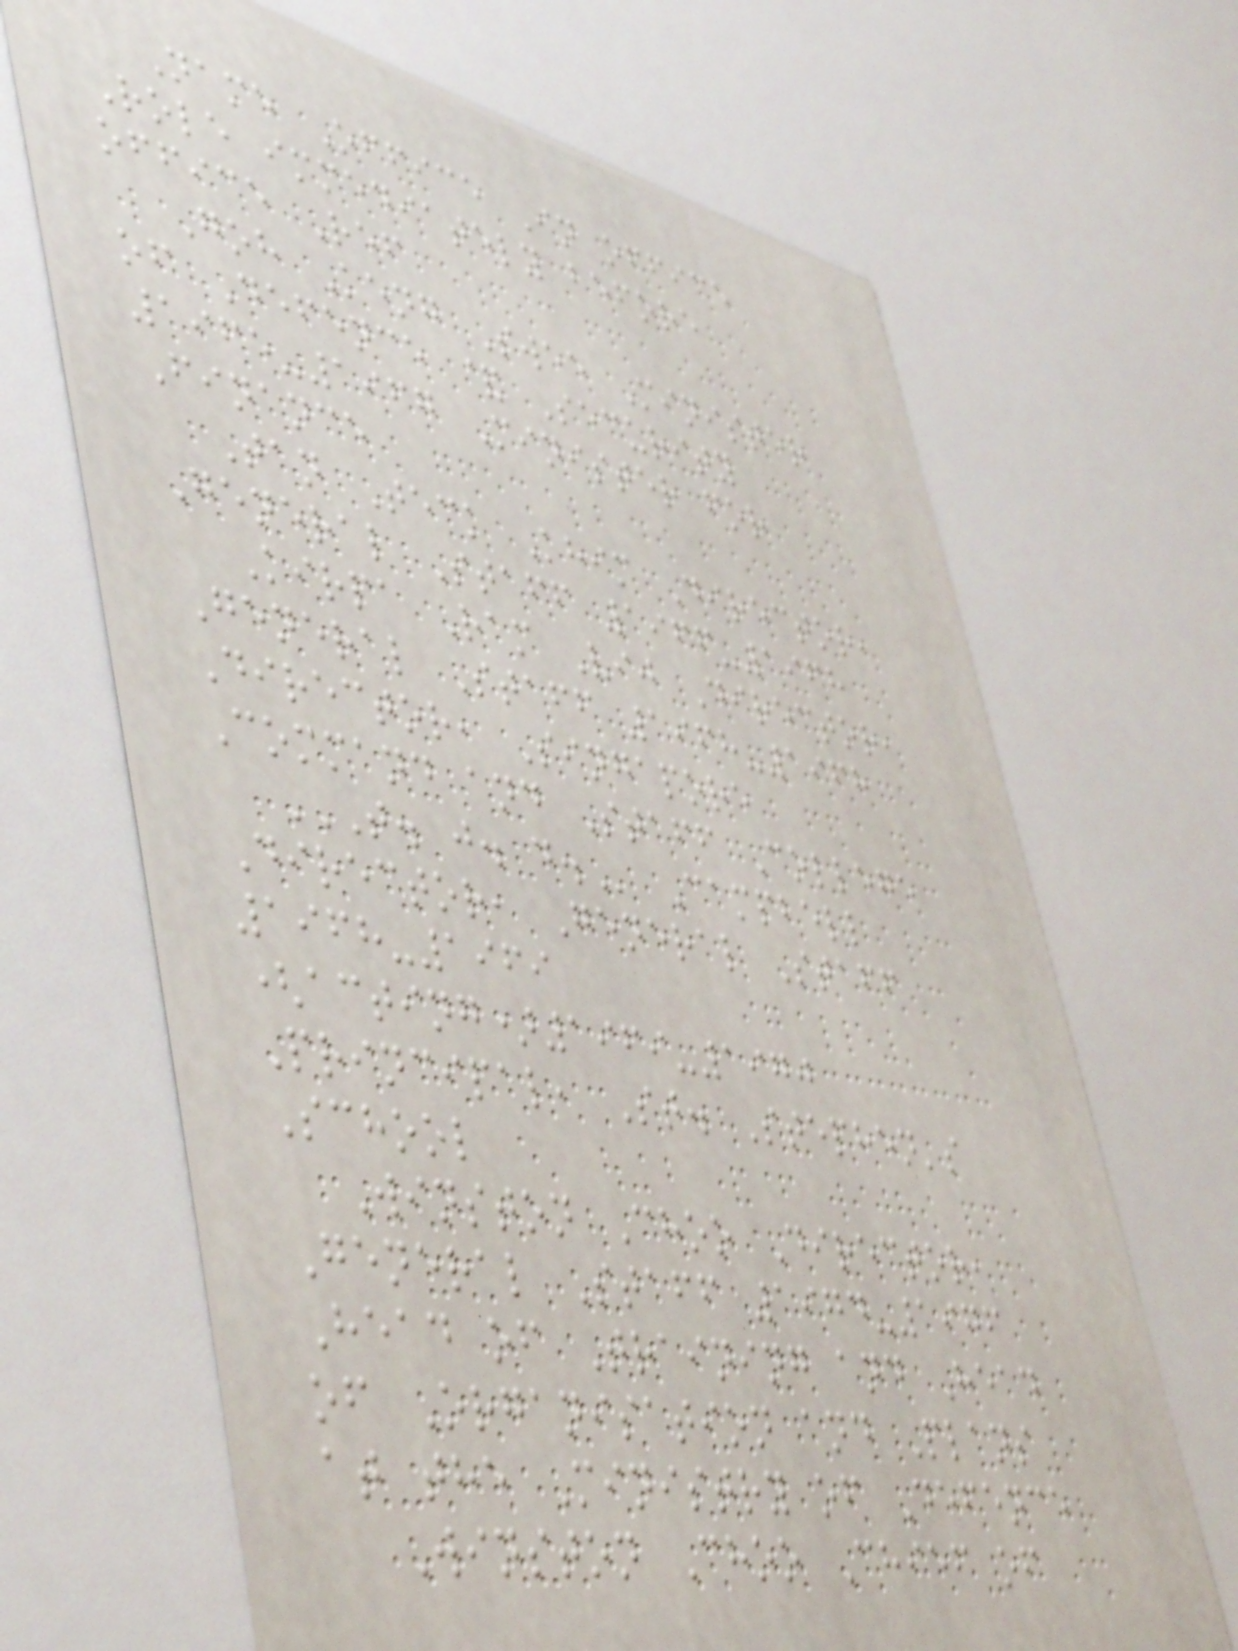Name Office In office
Role immediately before
office Ref
Goh Keng Swee Minister
of Defence & Security
1965-1967 Minister for
Finance
Tan Teck Khim Director,
General Staff 1966-1968
Kirpa Ram Vij Director,
General Staff 1968-1968
Director, Singapore
Command and Staff College
T. J. D. Campbell
Director, General Staff
1968-1969
(acting)1969-1970
Principal, St. Stephen's
School
Winston Choo Director,
General Staff 1974-1976
Head of Training and Head
of Organisation and Plans
at the Ministry of Defence
Winston Choo Chief of
